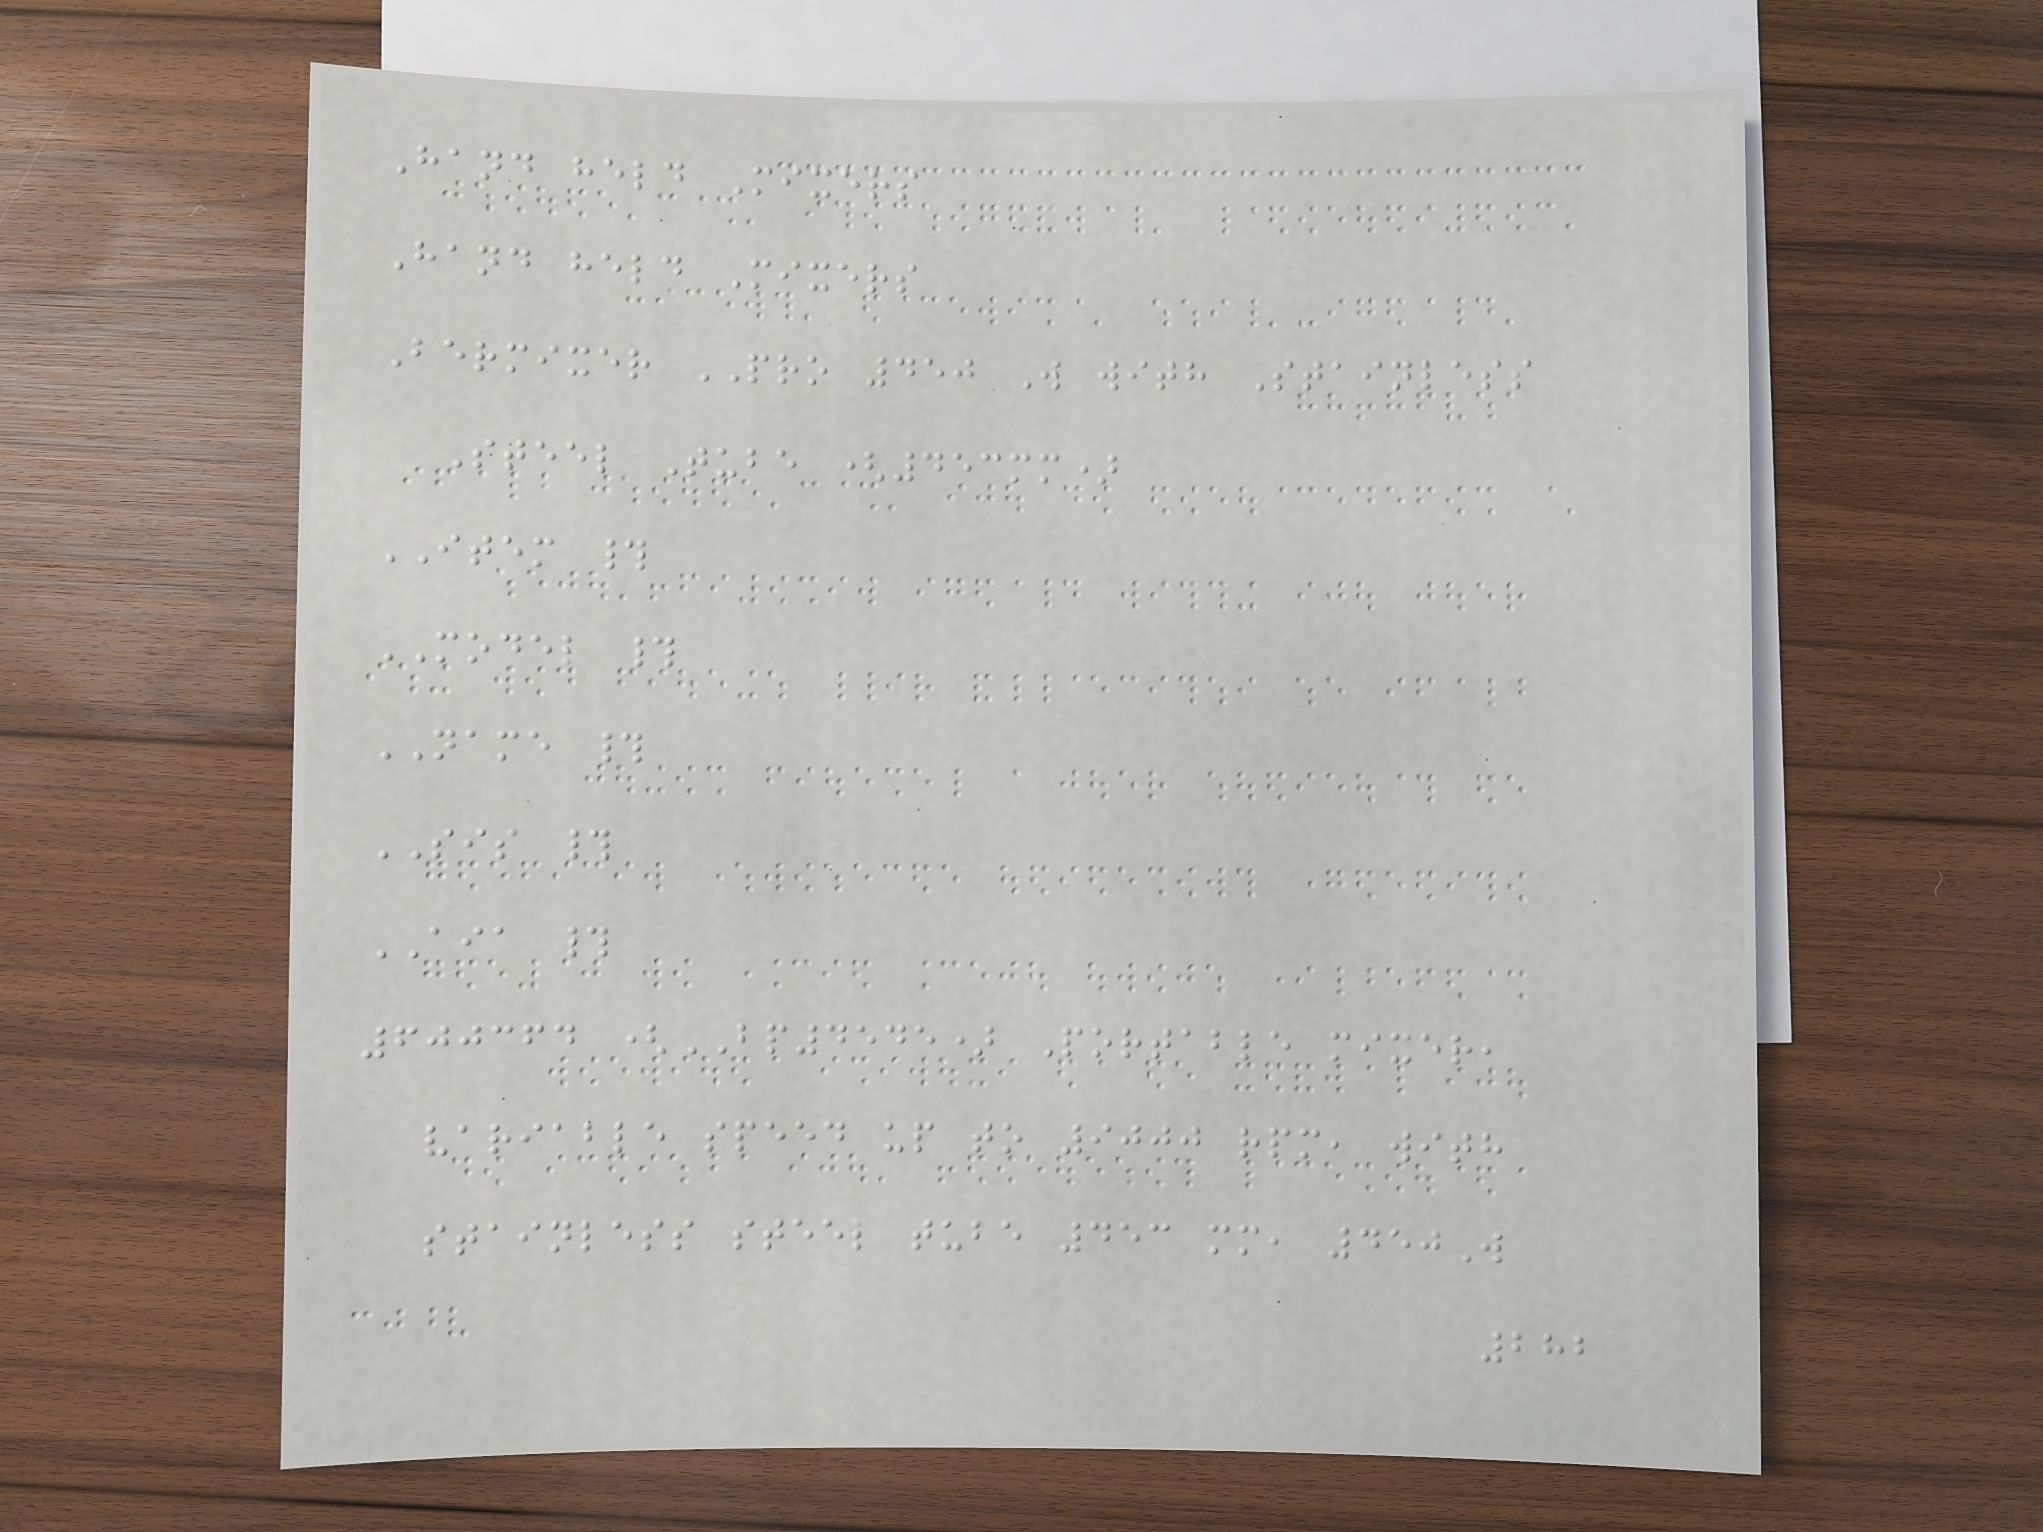Hand held Mixers
Hand held Mixers
Bermixer PRO 450 W with Stainless
Steel Tube (453mm)
ITEM #
MODEL #
NAME #
SIS #
AIA #
600364 (BP4545) Portable mixer,
variable speed up to 9000 rpm, with
stainless steel tube 453 mm, 450W
282
